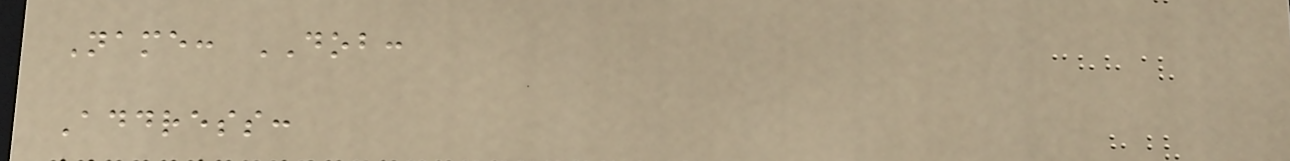Name: DOB:
Address:
